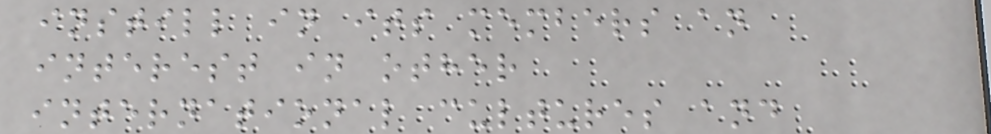instill in its members an
interest in other
international cultures and
